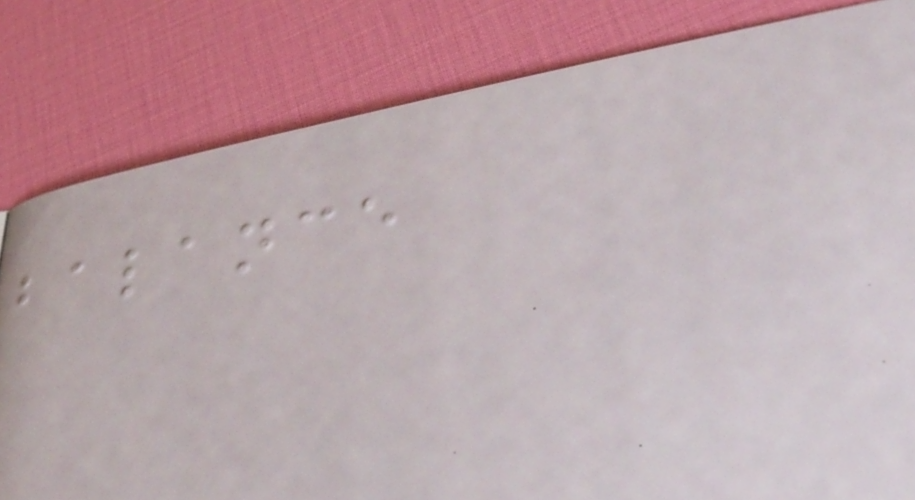balance
